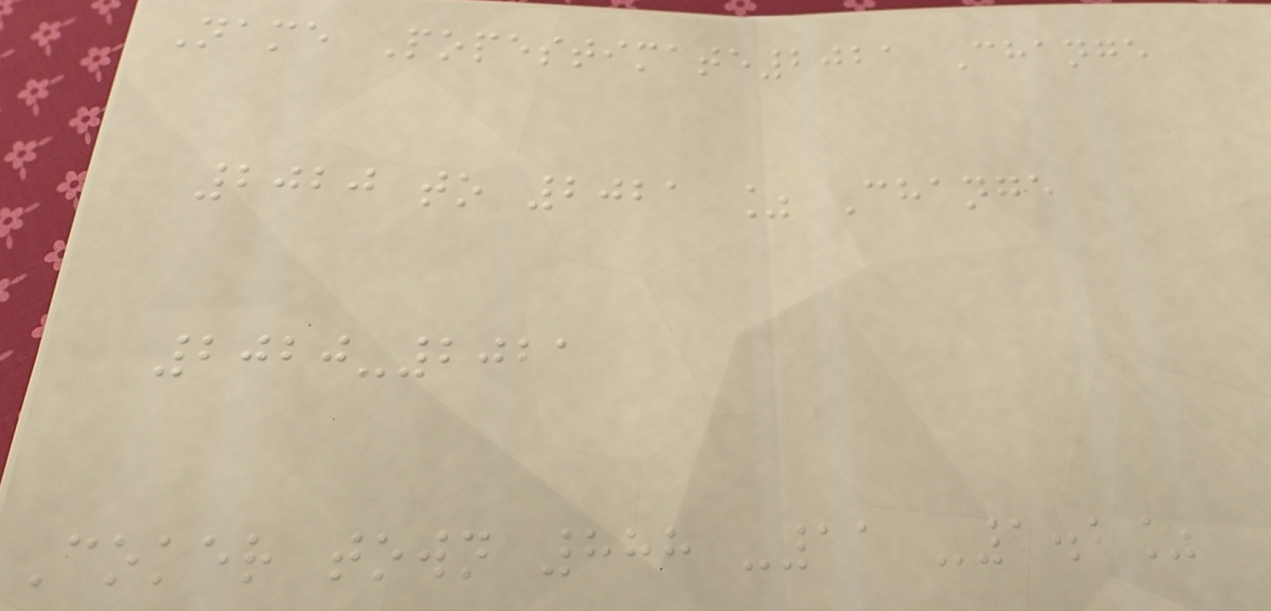Name Popestimate2021 Change
2020 to 2021 % Change
2020-2021
Coker town 888 -11 -1.2%
